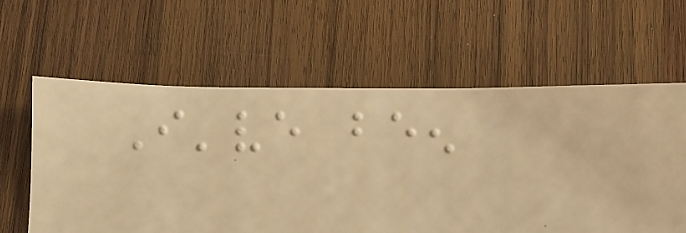I've been
